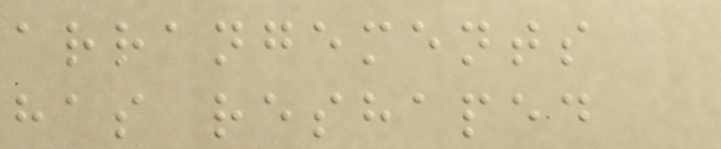arrangements
has reshaped
